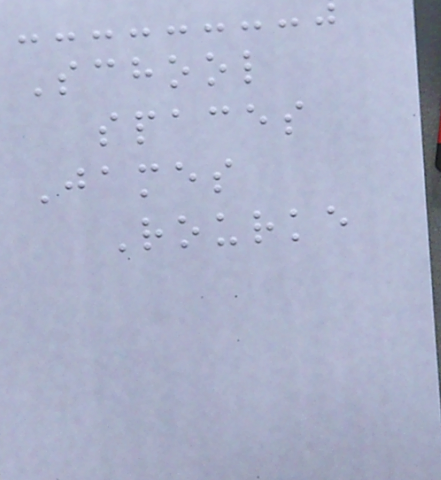School
spaces
James
Rourke
